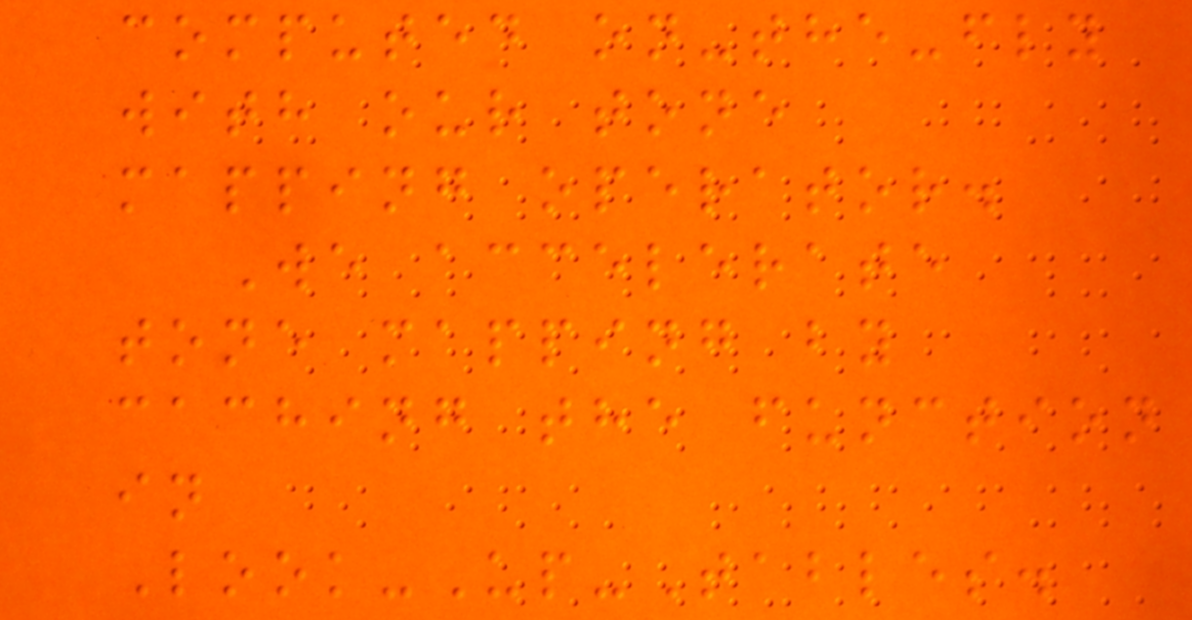computed on-the-fly
with our tone
mapping operator.
We accelerate
tone mapping by
caching the function
in
Look-Up-Tables.
